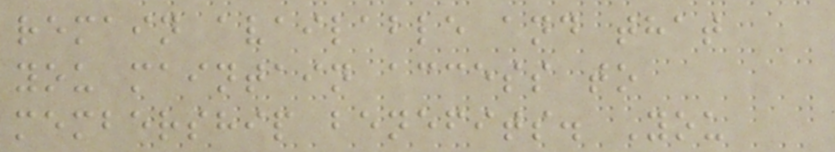remain available and that
you maintain access to
membership benefits. You
